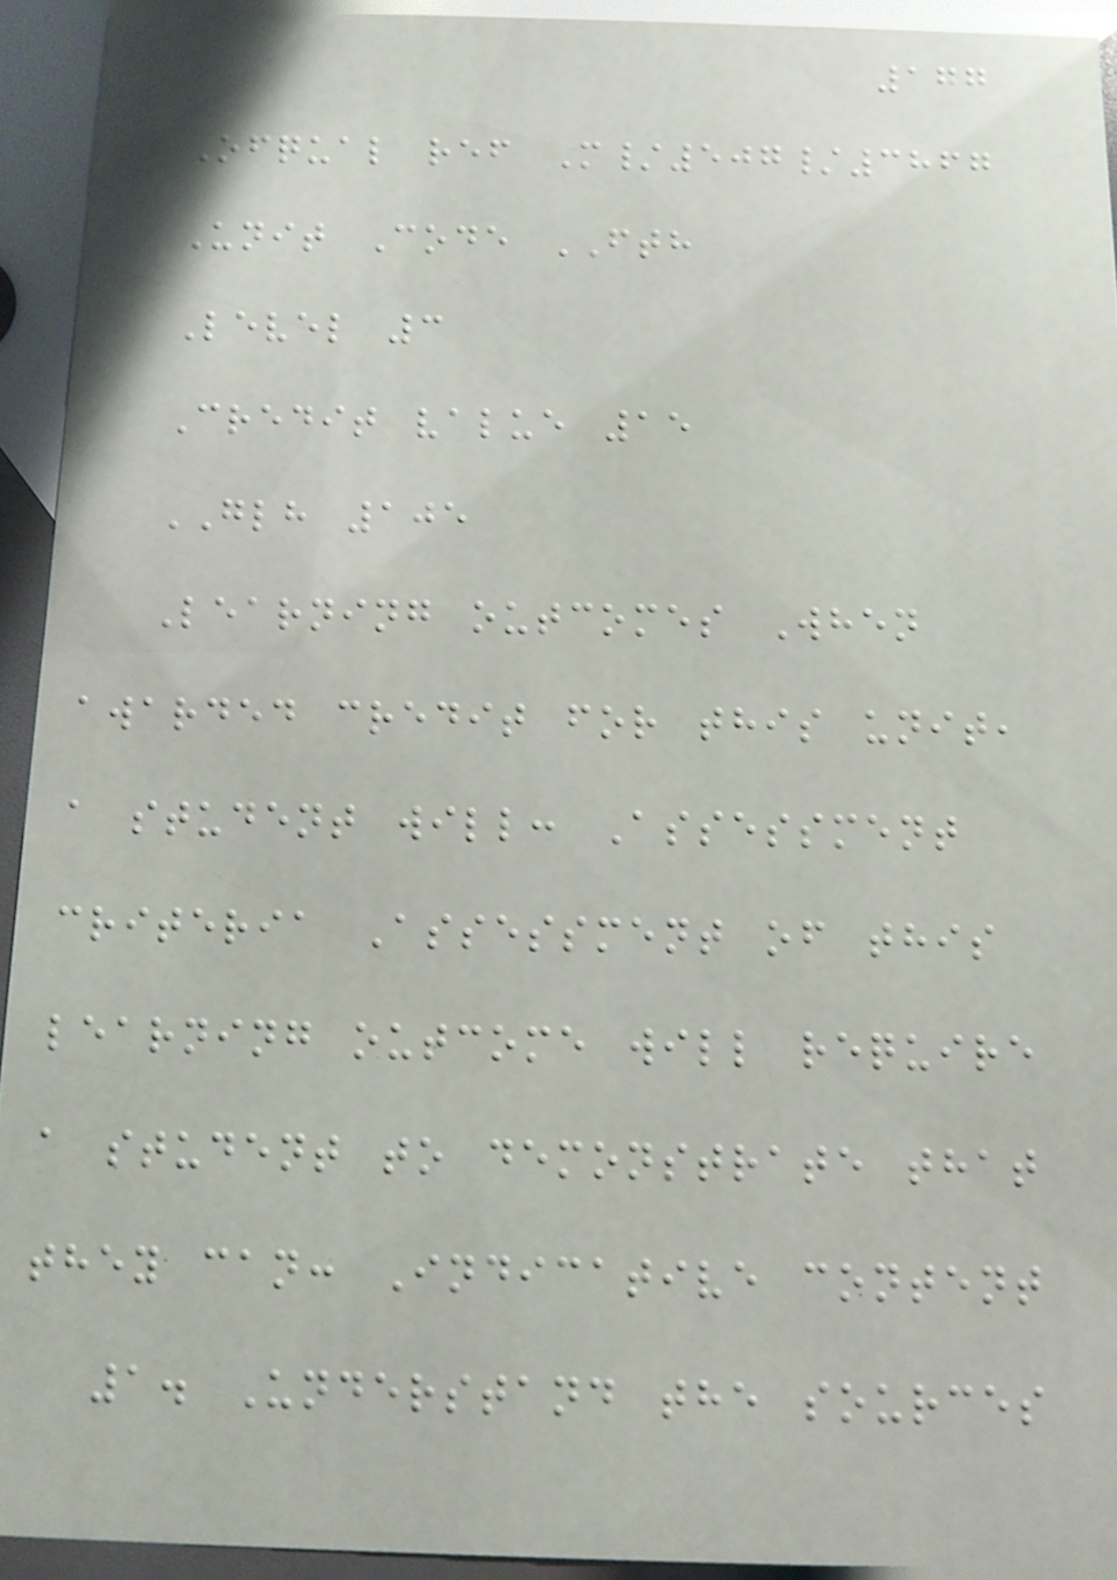177
Ofqual ref M/507/3867
Unit Code FTH
Level 3
Credit value 15
GLH 105
Learning outcomes When
awarded credit for this unit,
a student will: Assessment
criteria Assessment of this
learning outcome will require
a student to demonstrate that
they can: Indicative content
1. Understand the sources
